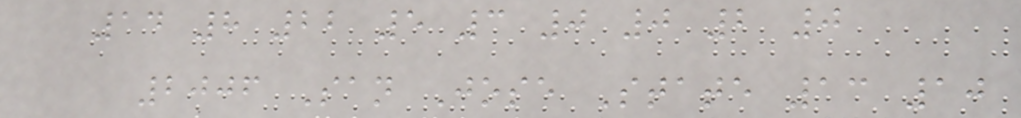14 8 22 5 3 0 0 2 0
2006 San Jose State 13 10
